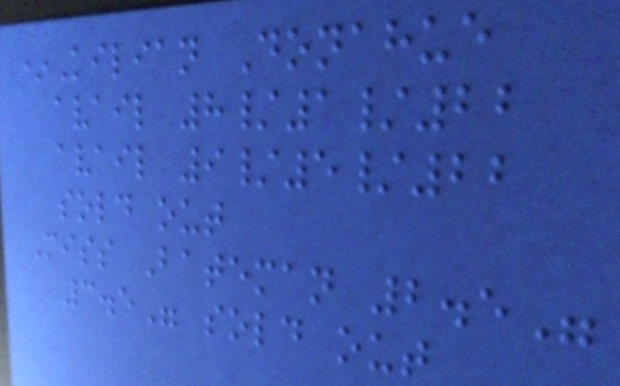*Kilian Donahue
avail 8/1/22
avail 9/5/22
sold out
Miss Bateman 2.5"
3.5" sold out
